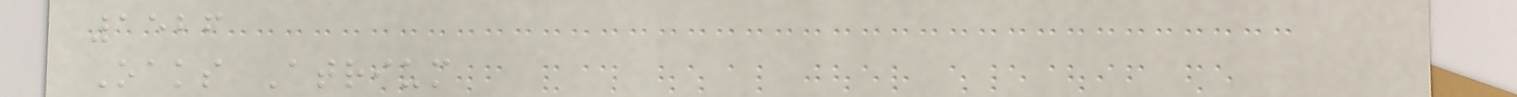1526
Oaks Atrium
